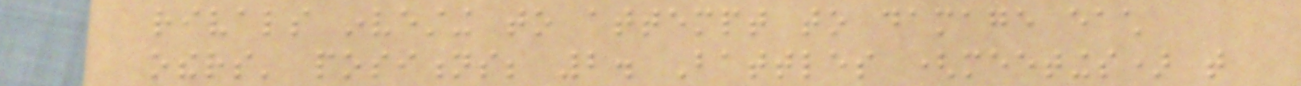rivals investing to attempt to damage each
others' positions; 2. Battles (meetings) that
